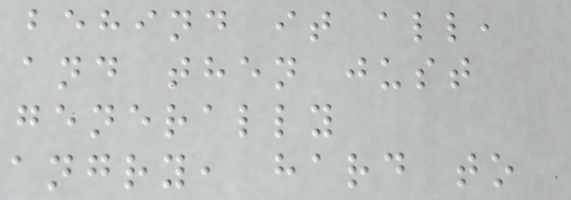behind it all,
and then just
generally
angry, hard to
